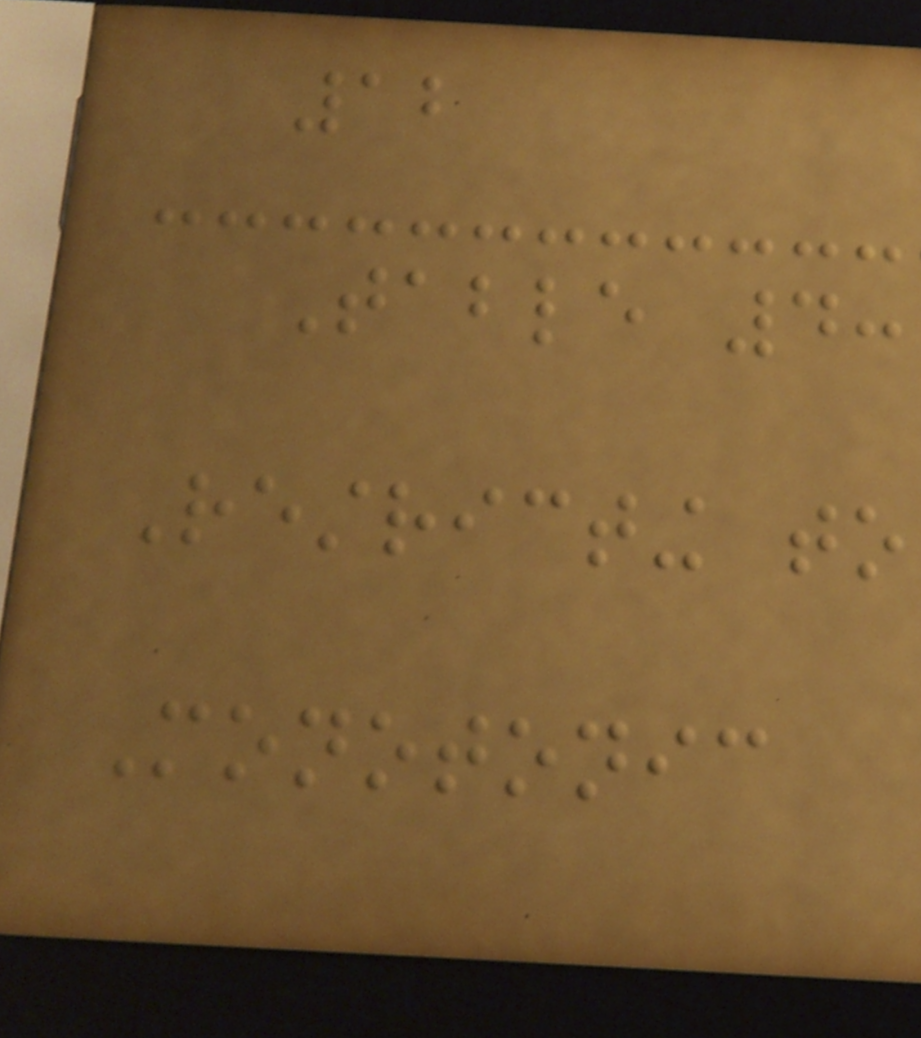12
Table 4:
Restricting to
Monotonic
